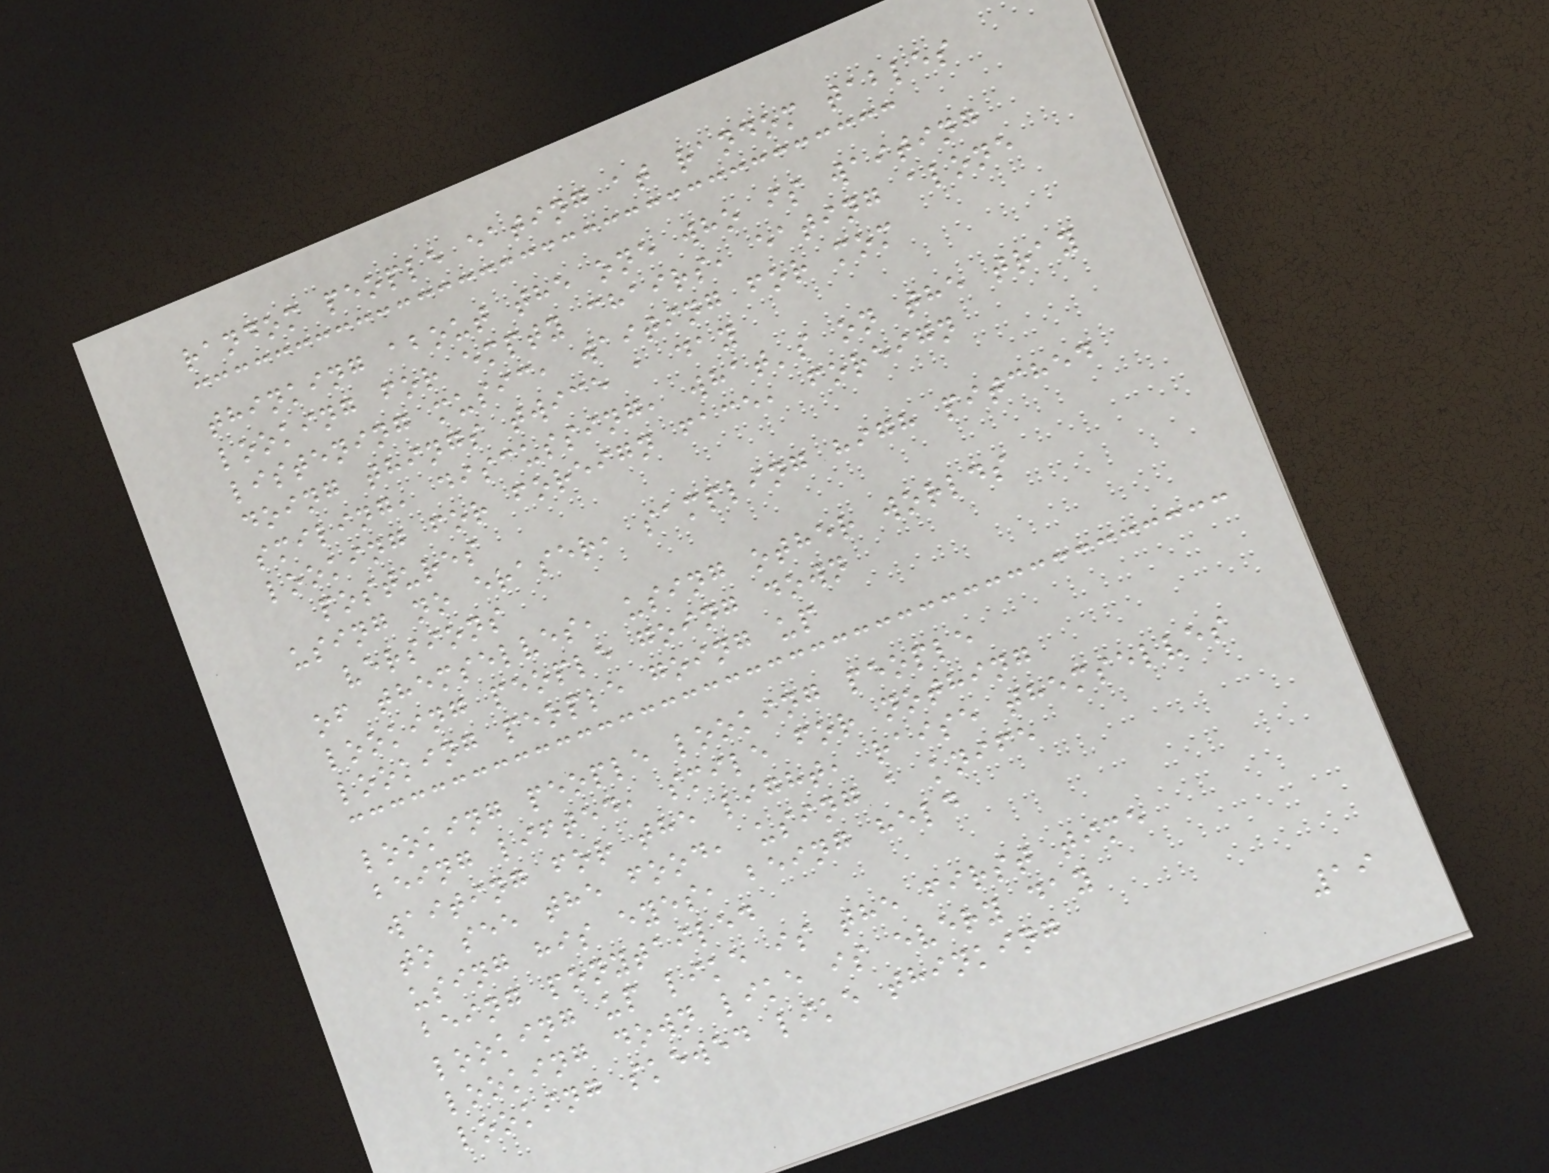random people eating at random tables
thinking about the one who is waiting
looking for empty chairs, eating alone
listening music, waiting for mom
doing things twice a day
smiling, discussing, what's on the tray
looking for foreign face, foreign
postures
using no eraser, sampling high pitched
versions
of themselves, using other worlds
looking people going down
looking people going up
looking people looking people
being lifted, smile for nothing
waiting for the light, raise themselves
to see the food, using a knife
using his eyes, being held
being ponytailed
looking up like is the first time
looking down like is every day
looking skewed like thinking
19
